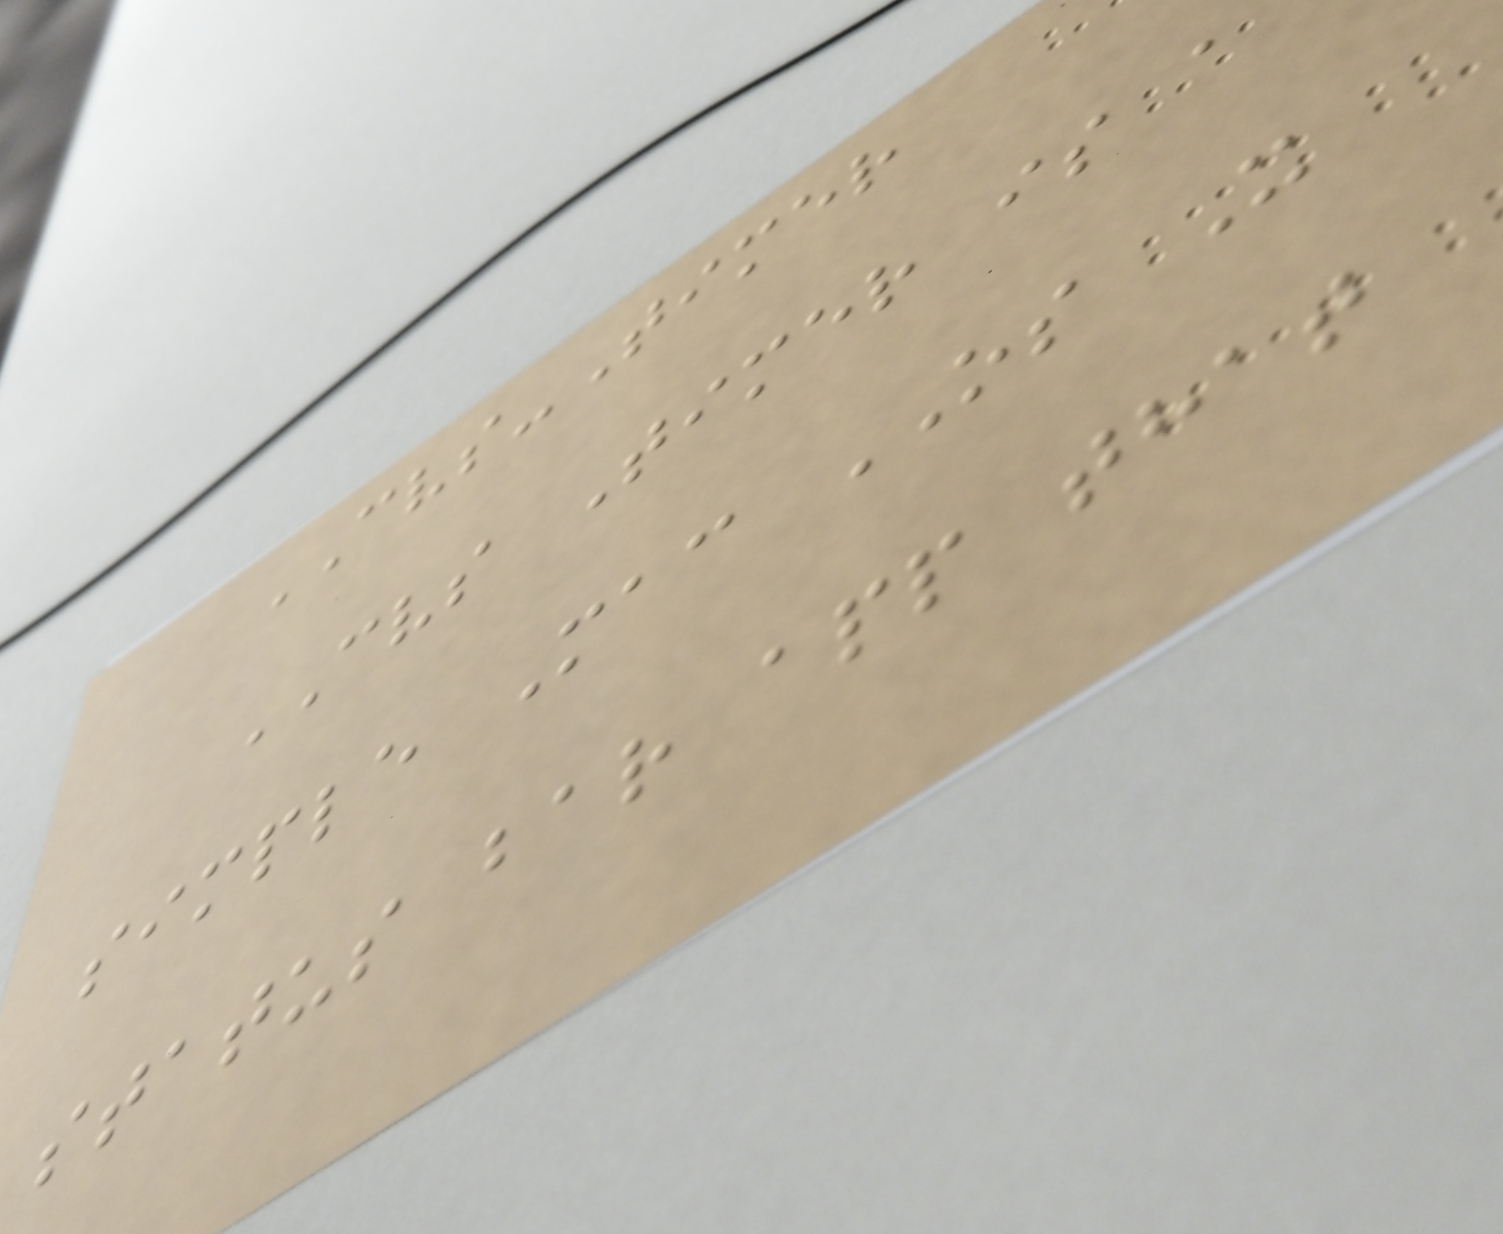CVS-Timer
CVS Timer is a
simple Mac OS X
status bar app that
